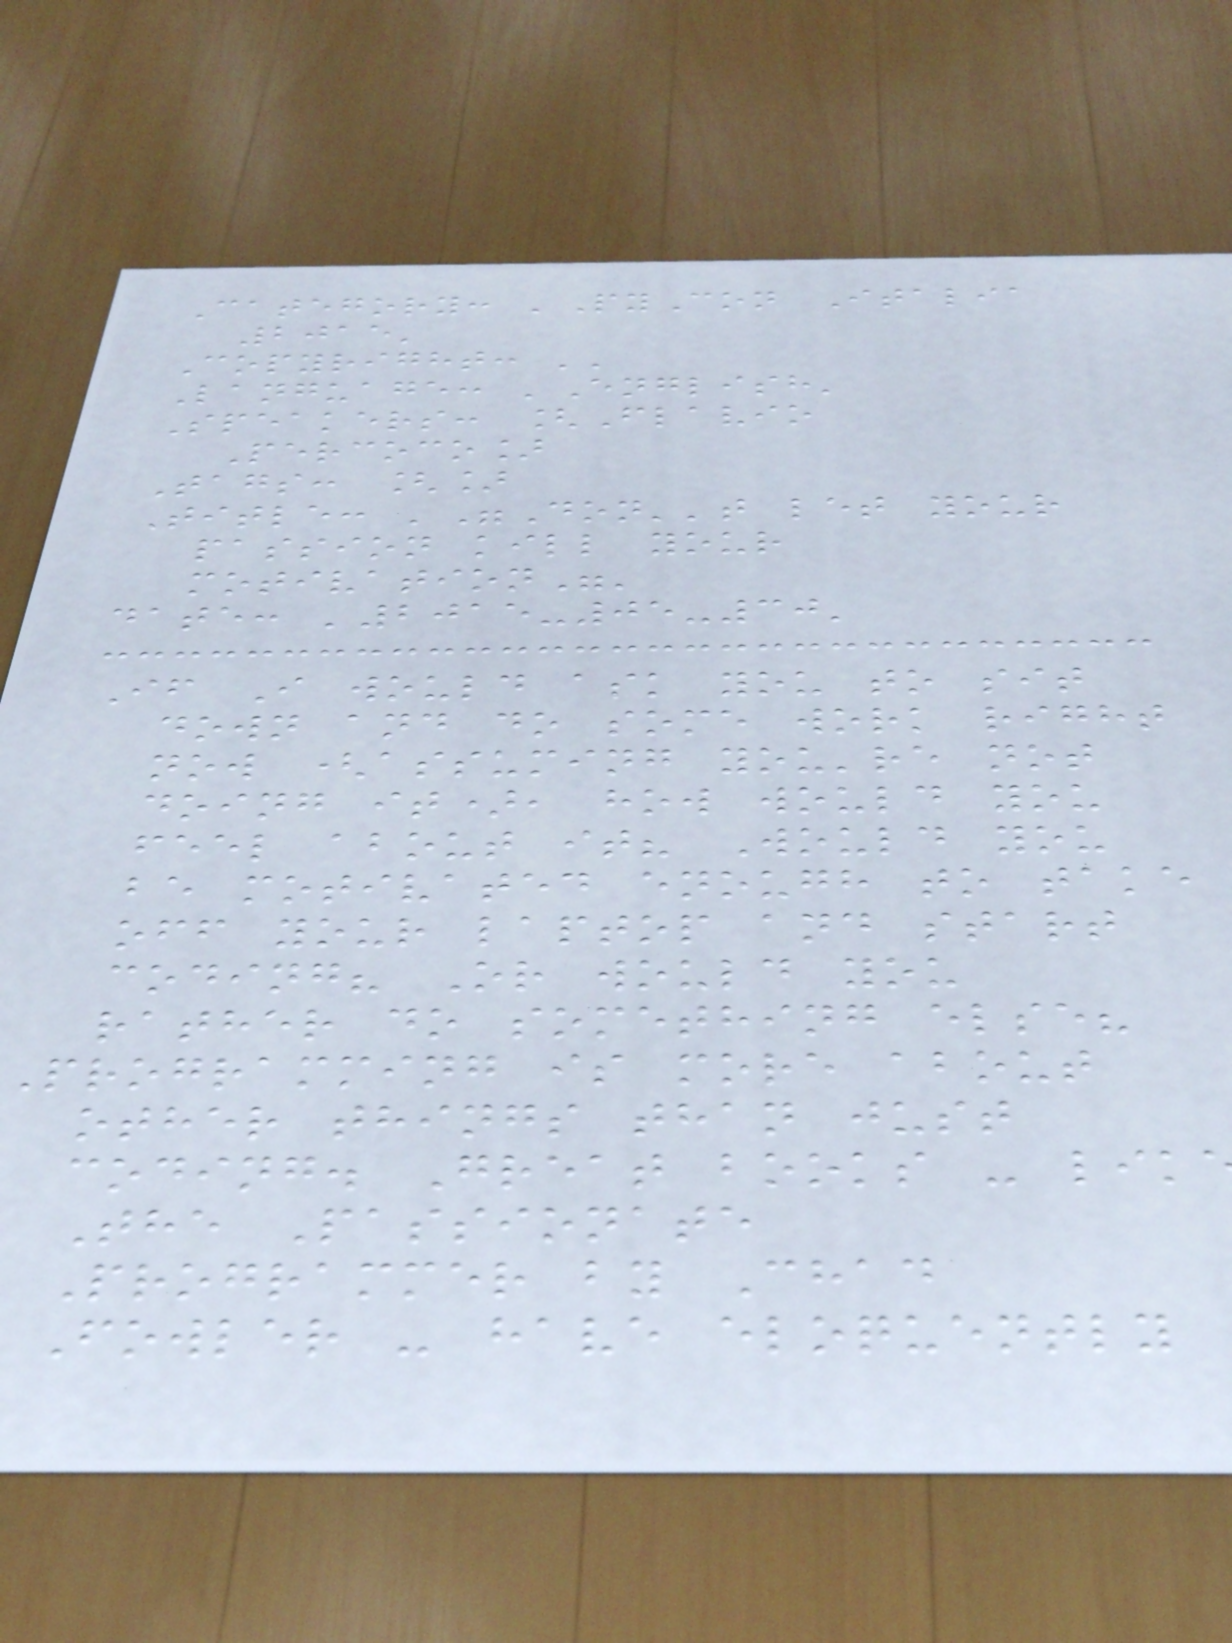Category: 'PyCon Italia
2015'
Copyright: ''
Language: 'English'
Speakers: [Flavio
Percoco]
Tags: []
Title: '"Don''t let your
passion kill your
motivation"'
date: '2015-05-30'
If I would ask you to sit
down and do some work right
now (assuming you're not
doing it), how would you
feel about it? Would you
be motivated enough to take
off your laptop and start
coding? Or would you
rather do something else?
programming is more about
other things than just
coding. Great books - lik
The Passionate
Programmer by Chad
Fowler - have eloquently
